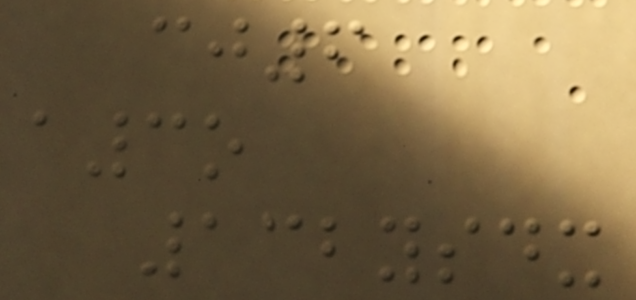cj6
a3o
132ysdx
